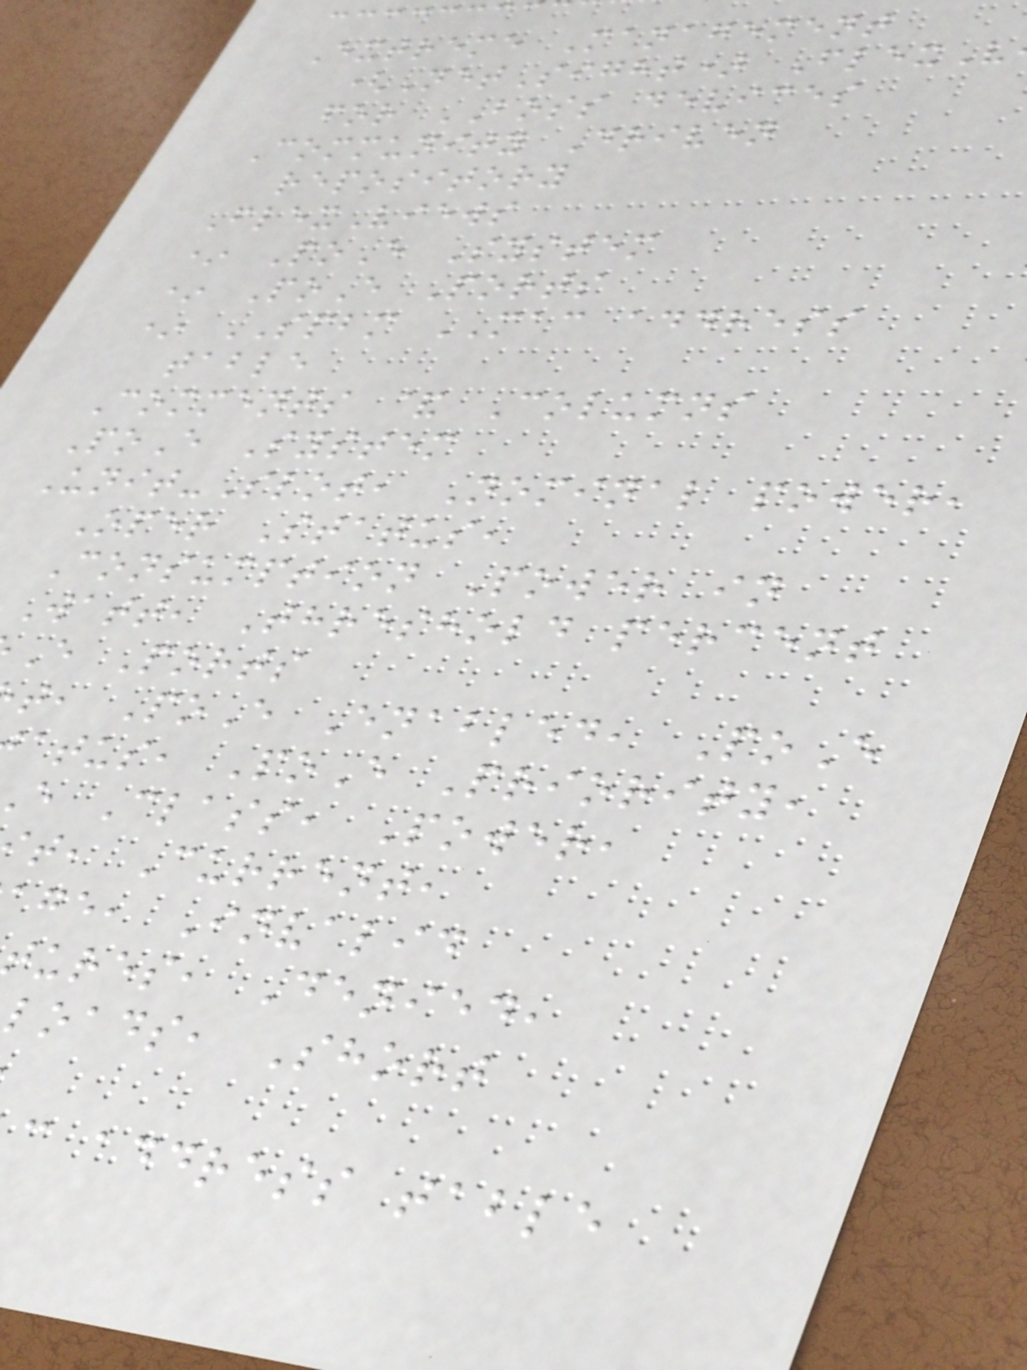Extreme Management
(NetSight) FlexV
for BOSS devices
Community Driven
repository
FlexViews
* PoE System
* PoE Ports
* SPBM MAC address
table
Comments & Columns
PoE System
Unit-Slot, Nominal power,
Oper Status,
Consumption Power in
Watt, Threshold percent
E Ports
t, PoE Enabled, PoE
atus, PoE Priority,
e Class, Power,
t, Current,
ge, Invalid
tures, Denied,
loads, Short
c address table
